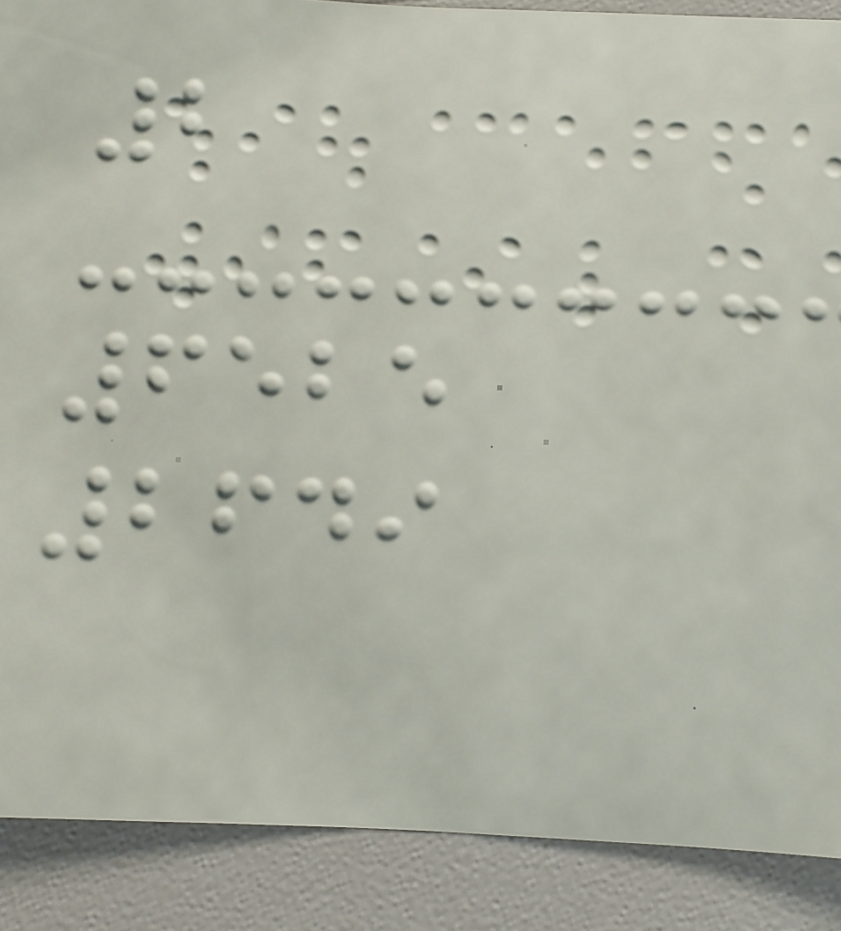2
6525
2649
